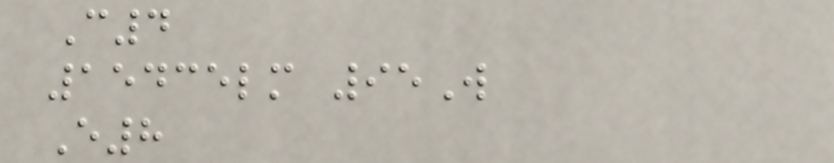C4
15435lm 95W
E8
